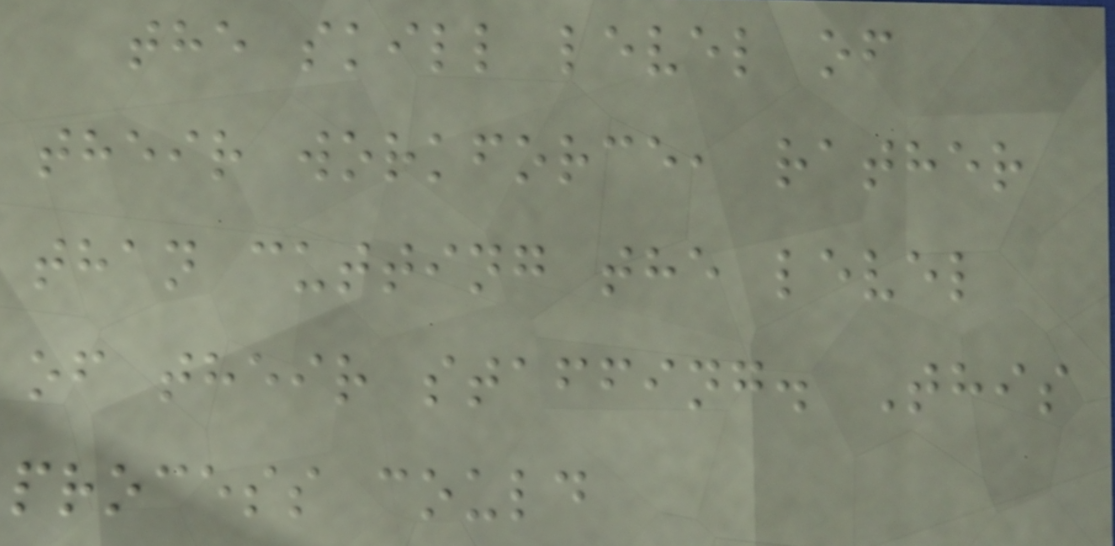the skill level of
their workforce, rather
than cutting the level
of their staffing. This
process could
